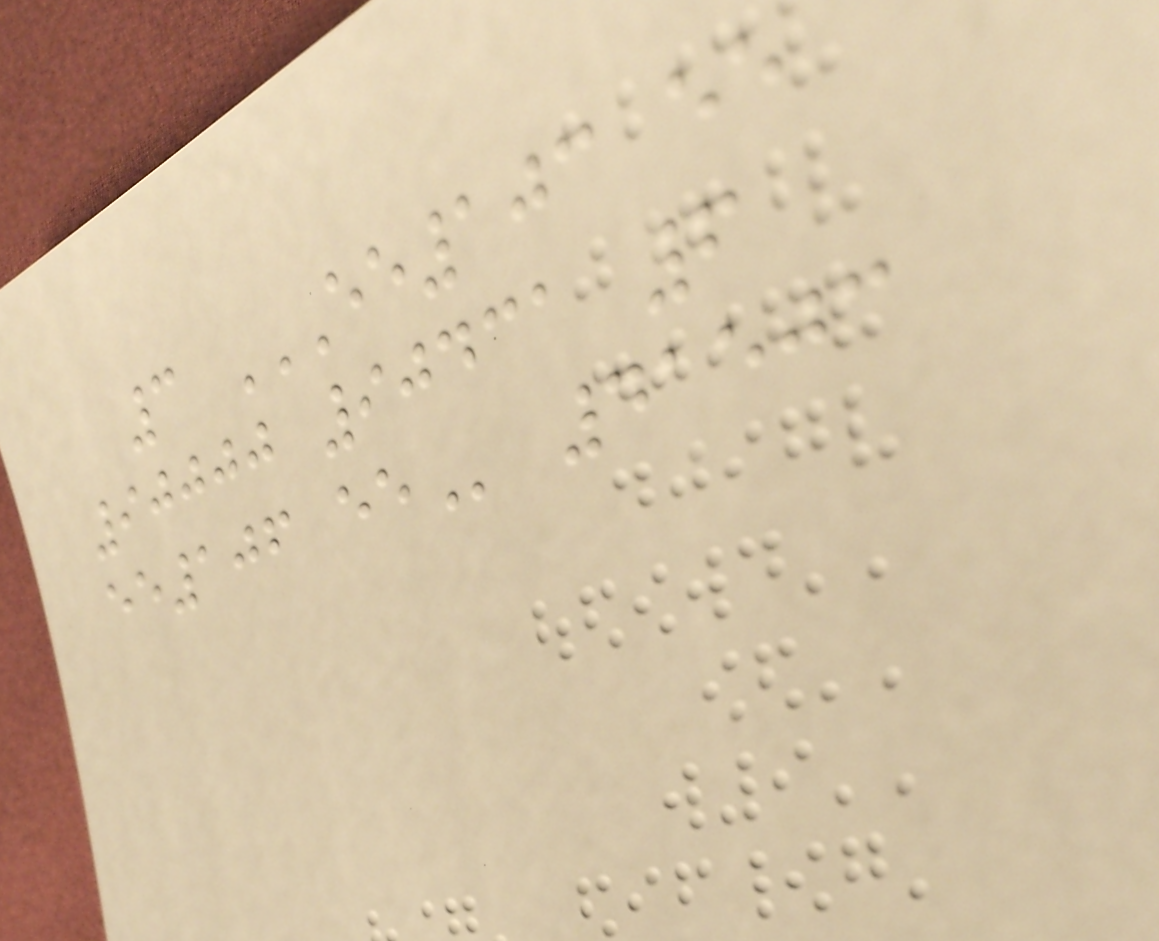3 EE103 EE
90000 90431 6
EE106 EE 41503
